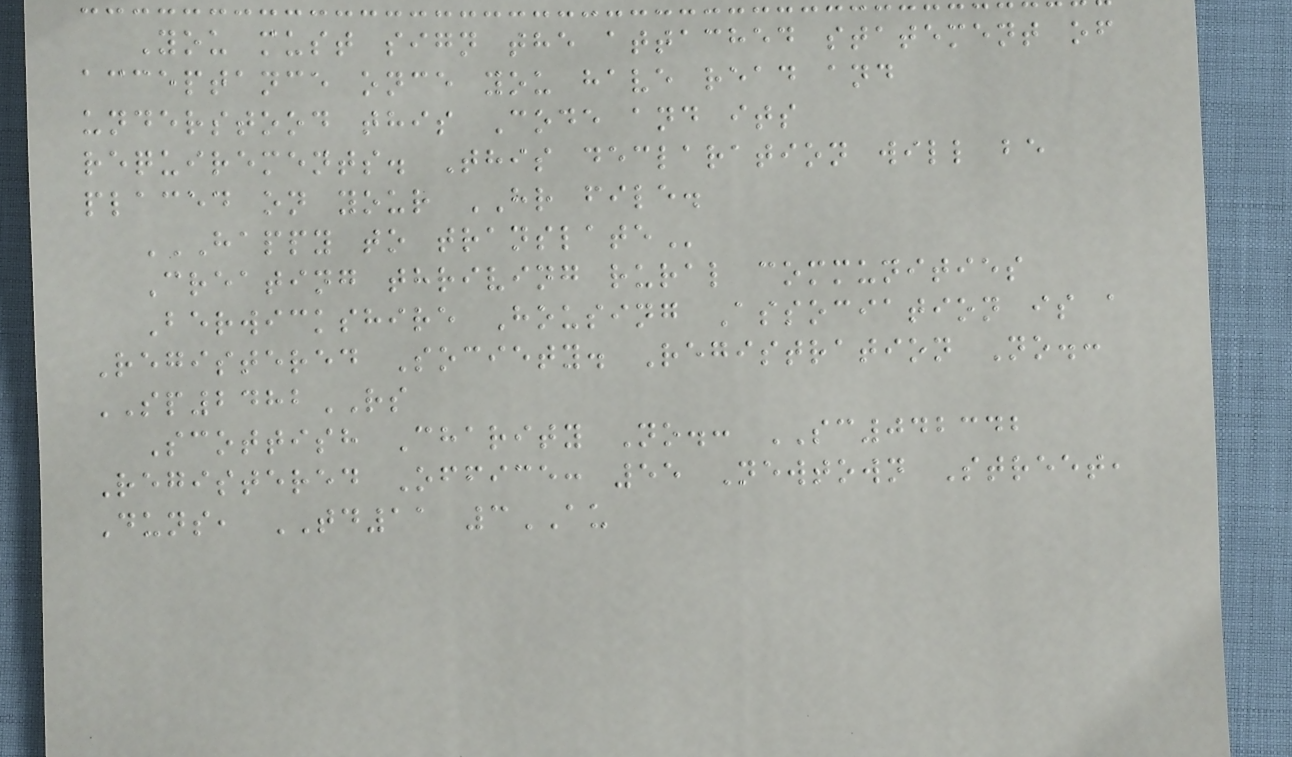You must sign the attached statement of
acceptance once you have read and
understood this Code and its
requirements. This declaration will be
placed on your HR file.
HAPPY TO TRANSLATE
Creating thriving rural communities
Berwickshire Housing Association is a
Registered Society. Registration No.:
SP2482RS
Scottish Charity No.: SC042342
Registered Office: 55 Newtown Street,
Duns, TD11 3AU
